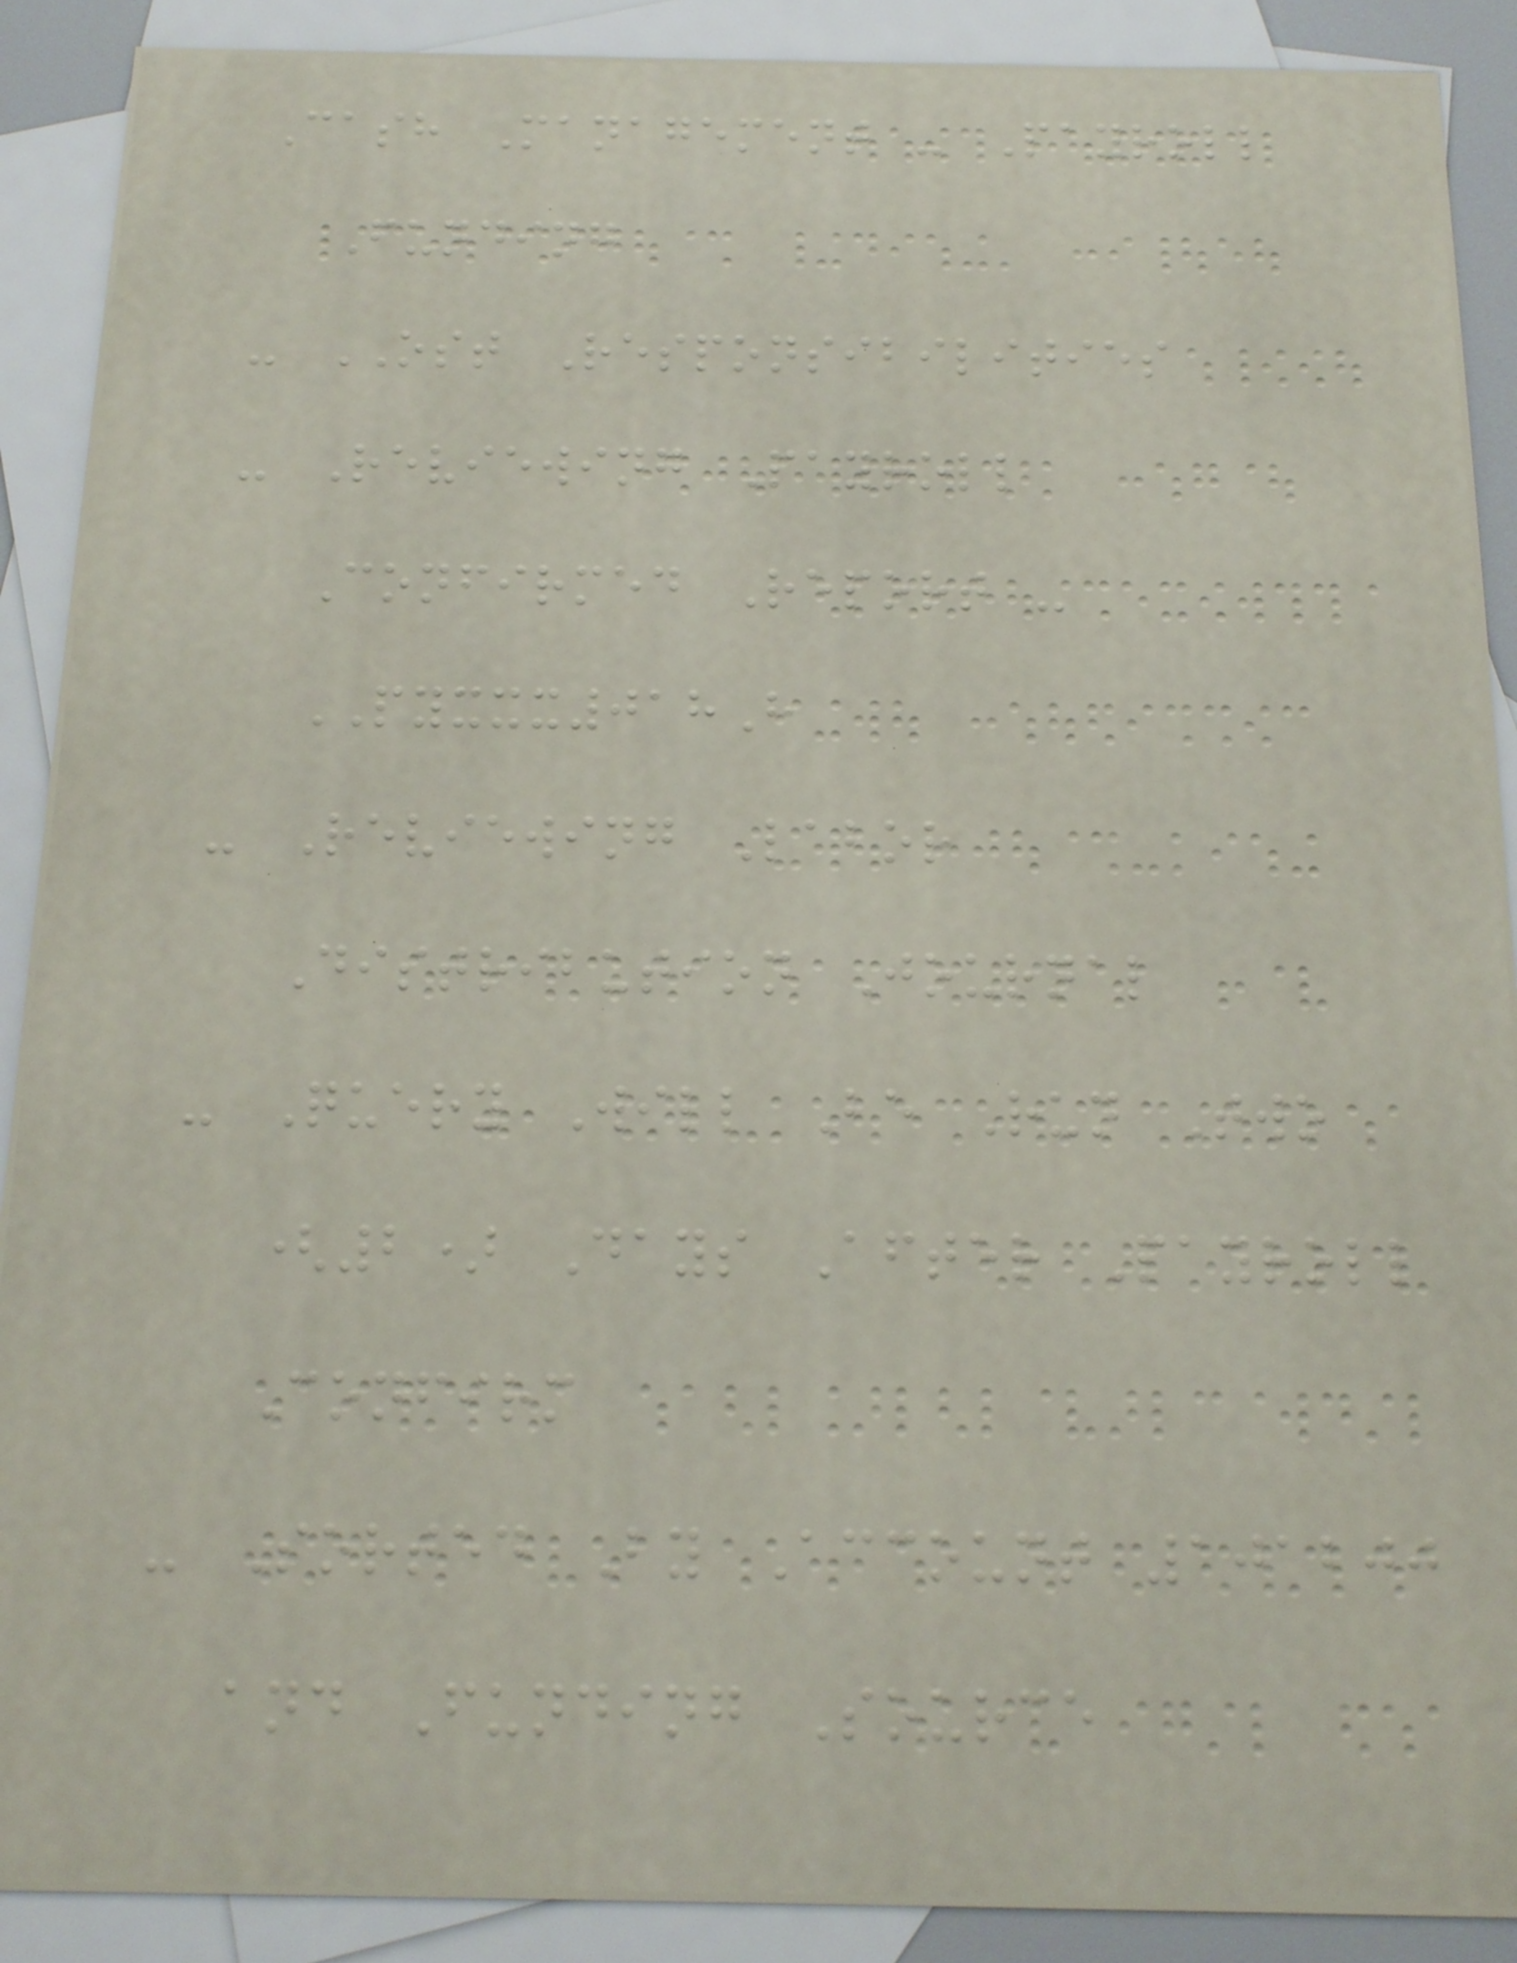Cash Management - Payroll
Funding
- OST Responsibilities
- Reviewing Payroll
Confirmed Report -
PYXXX018H
- Reviewing Labor
Distribution Journal
- Query Will Be Run Two
(2) Days After Payroll
Confirm
- Sorted By Account 101200
and Funding Source
